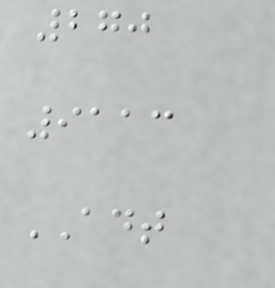270
9113
ADT
